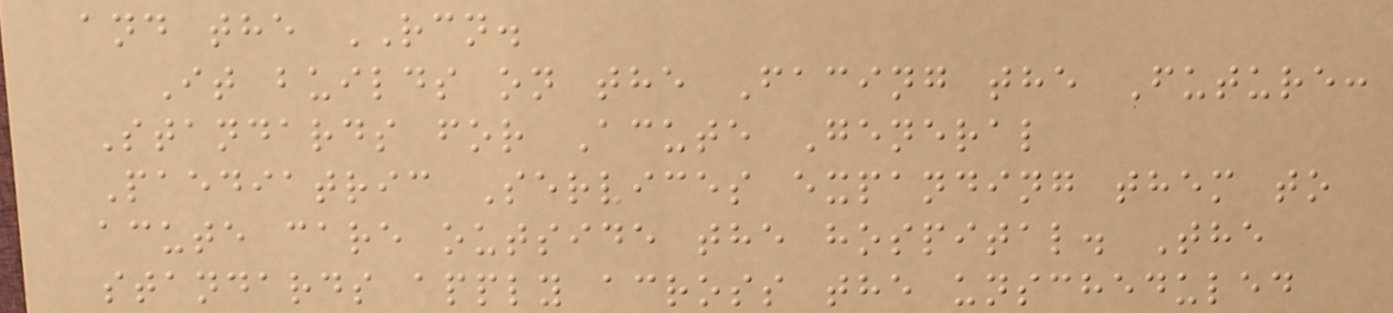and the RCN.
It builds on the Facing the Future:
Standards for Acute General
Paediatric Services expanding them to
acute care outside the hospital. The
standards apply across the unscheduled
